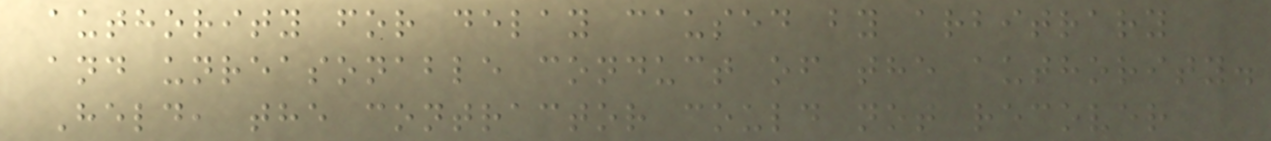authority for delay caused by arbitrary
and unreasonable conduct of the authority.
Held, the contractor could not recover
